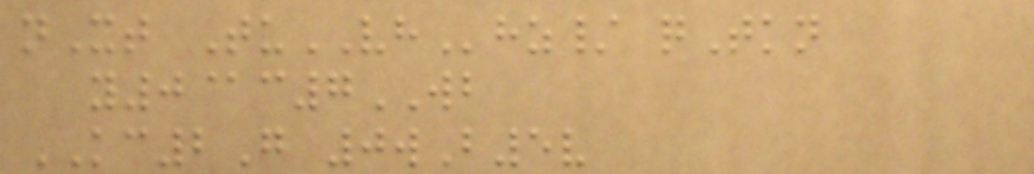nXt TuVHhz/ qTkn
y0@c7WB
KC2G 0wB5v
